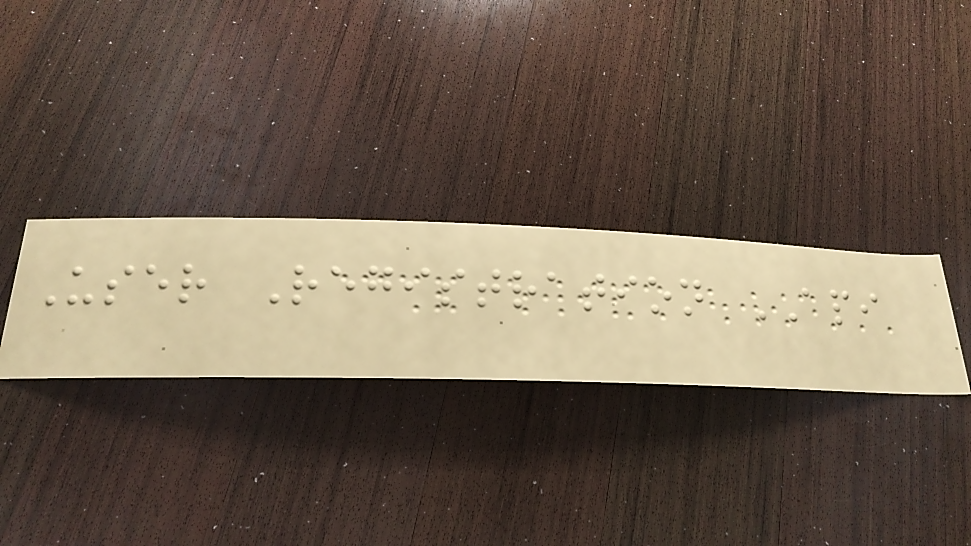User Registration API
